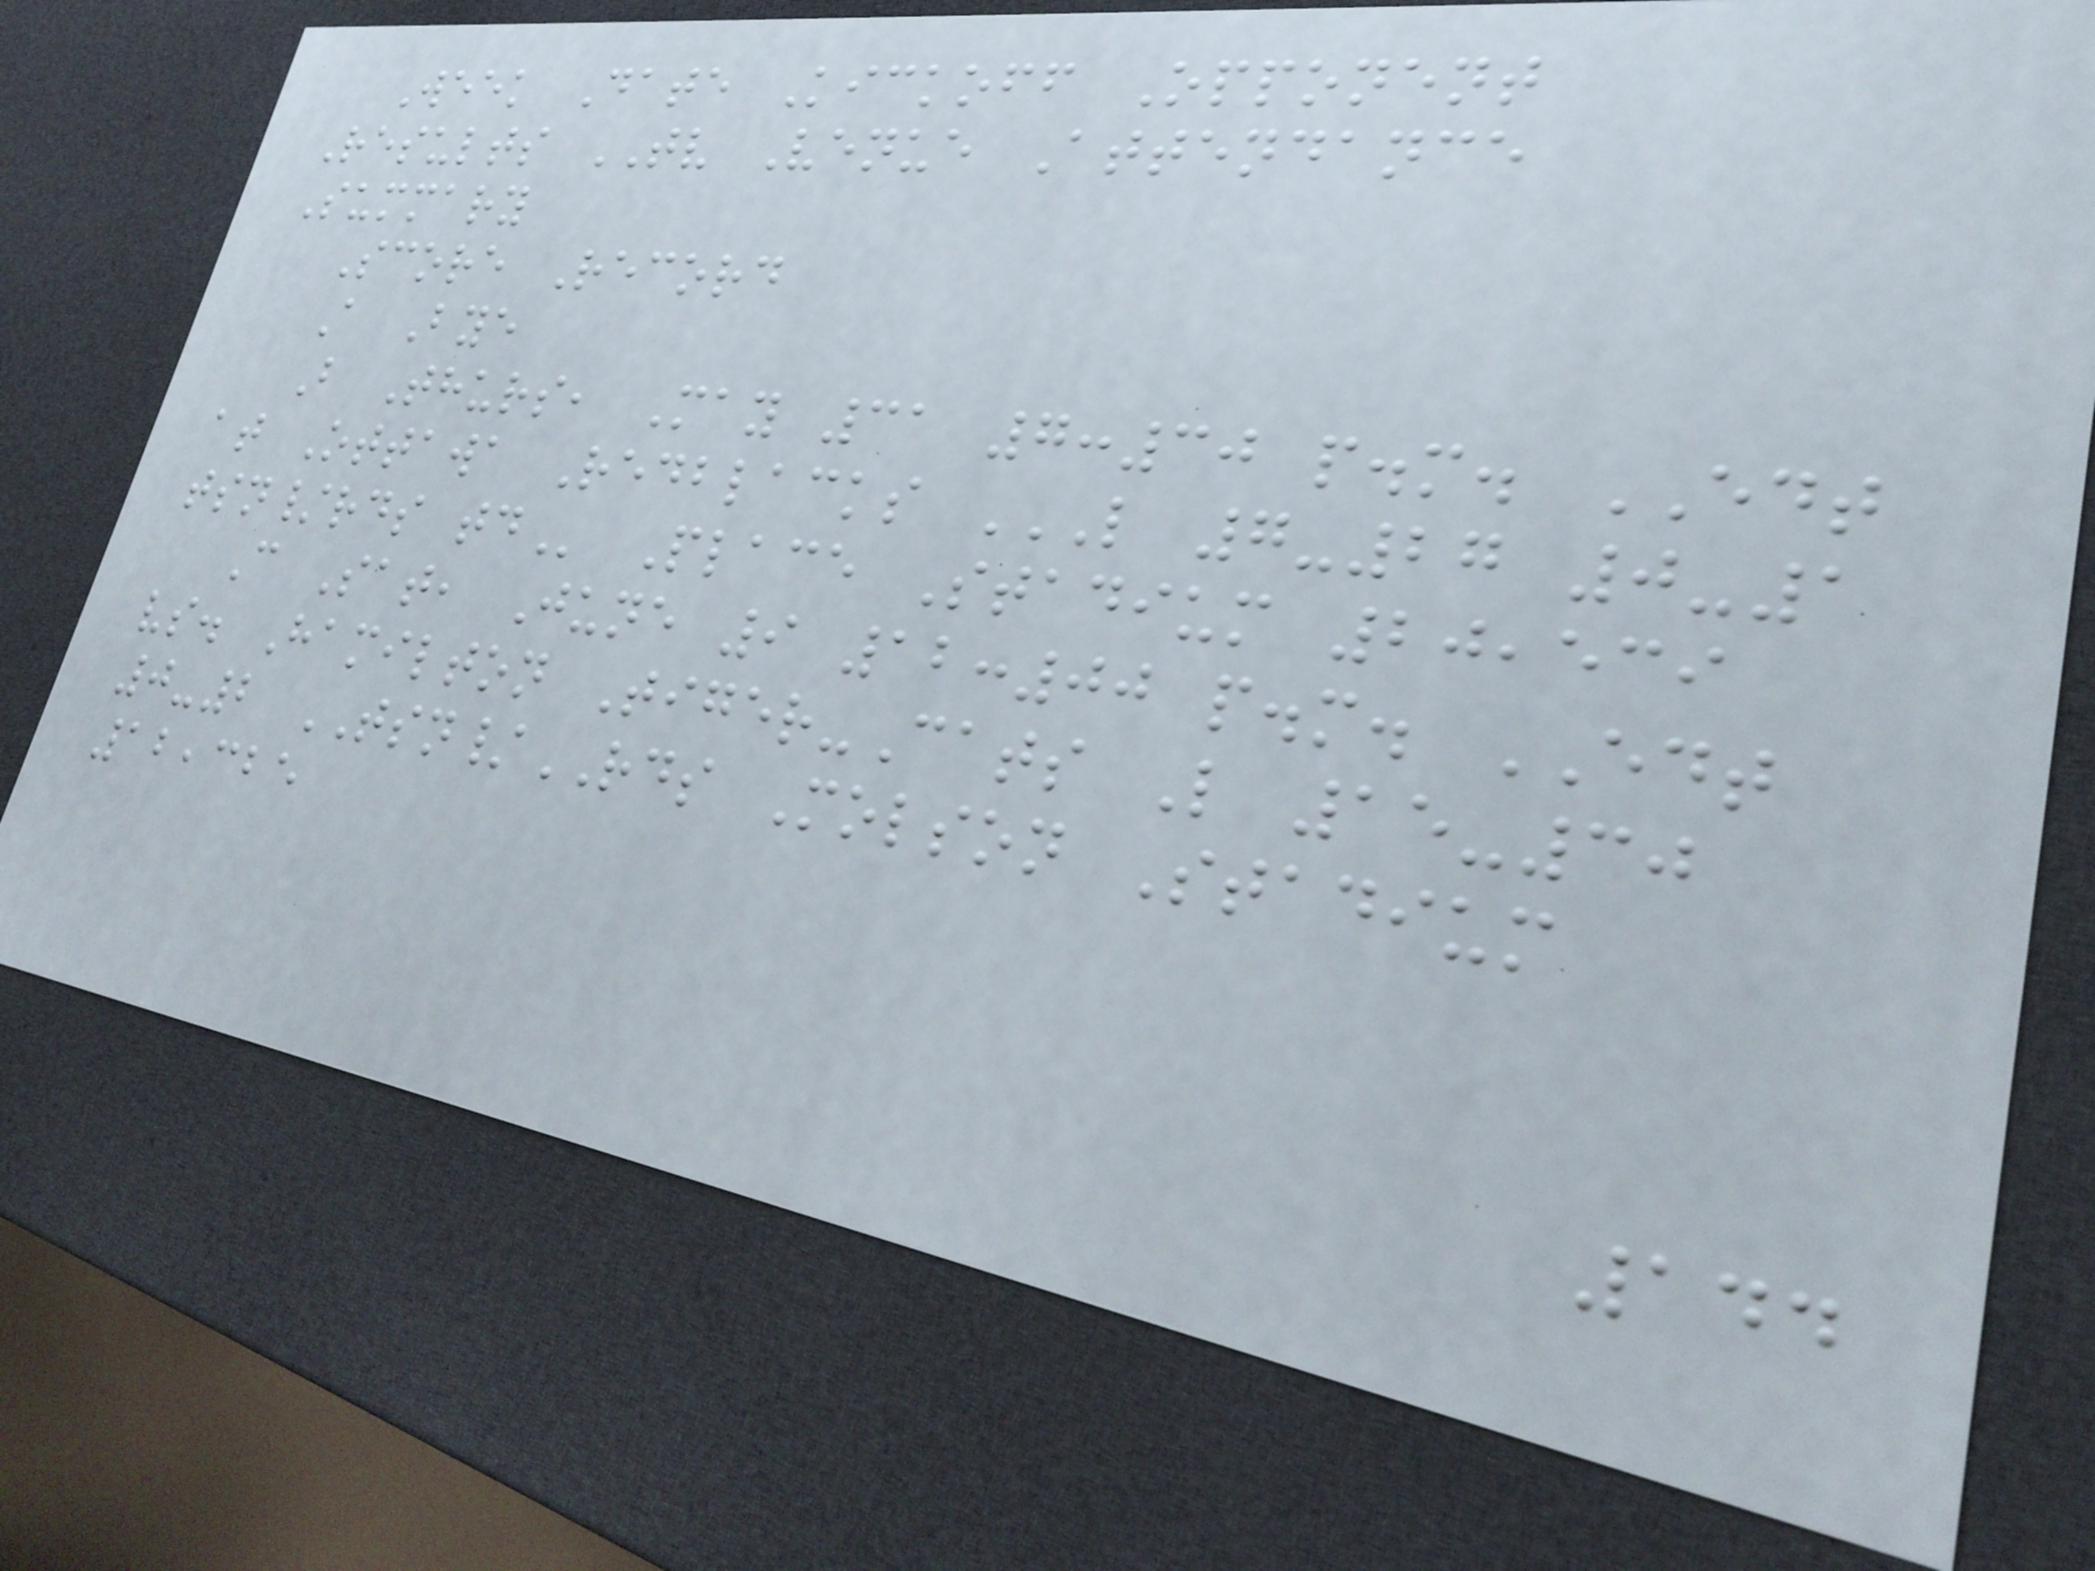Week Date Kickoff Opponent
Results TV Venue Attendance
Summary
Score Record
A Bye
B Thurs, May 31 7:30 p.m. EDT
at Ottawa Redblacks L 7-27 0-1
TSN/RDS TD Place Stadium 20,539
C Sat, June 9 12:00 p.m. EDT
vs. Hamilton Tiger-Cats L 15-30
0-2 TSN/RDS Molson Stadium
12,325
144
